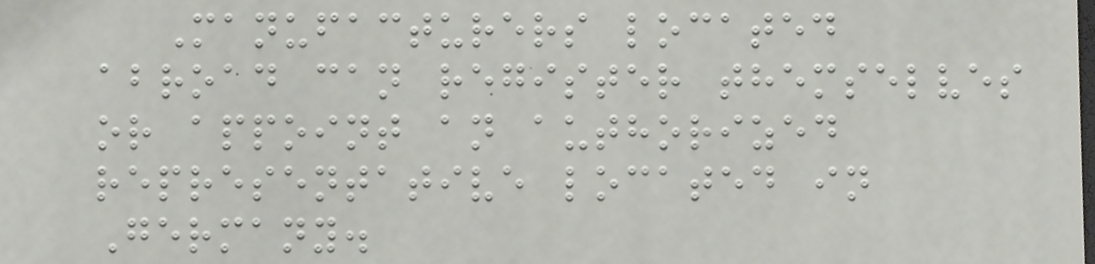Manufacturers located
abroad can register themselves
or appoint an authorized
representative located in
Germany.
